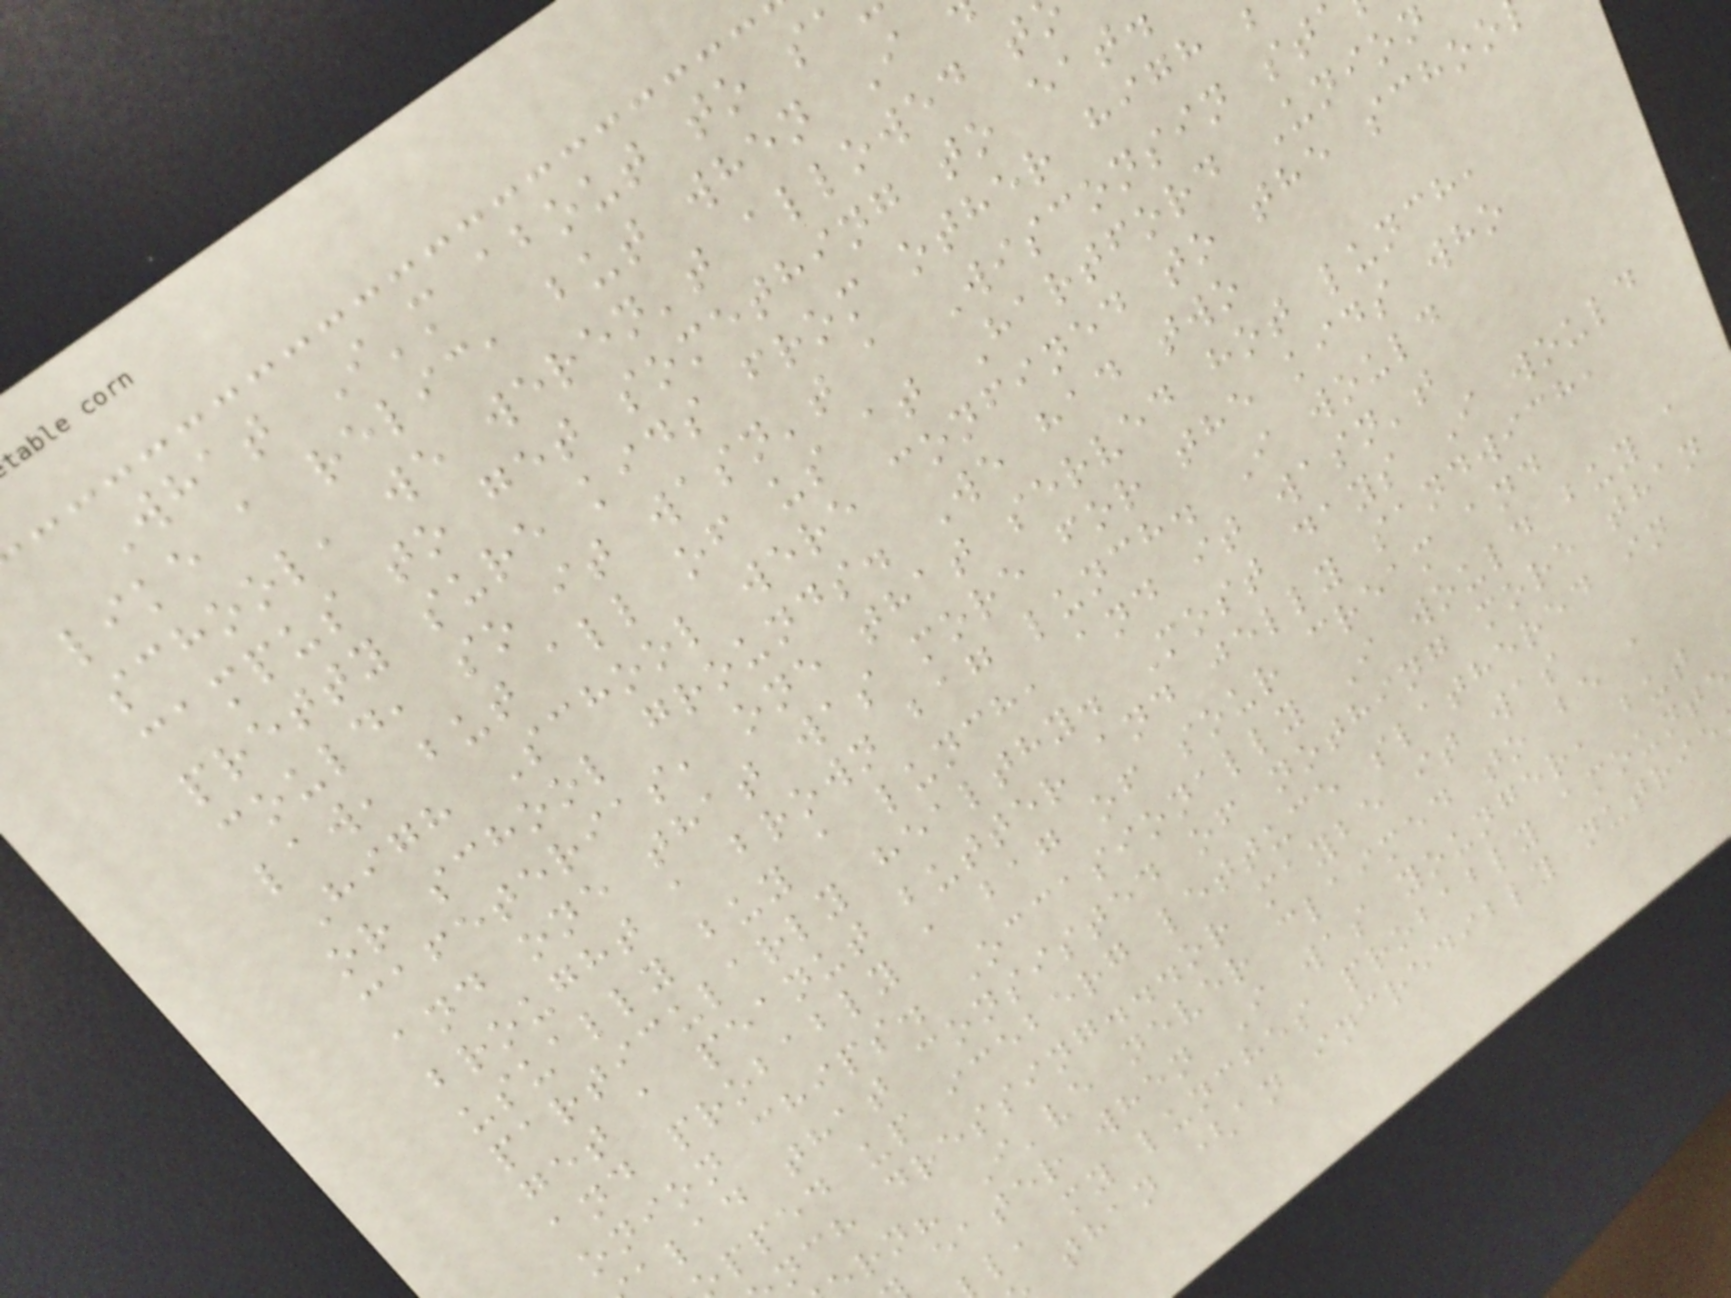What I'm about to s
like a relic, but when I
school, we weren't allowed t
campus to get something to eat.
pretty sure kids from other high
could, so it wasn't a Wisconsin st
law, but all of us at Hartford Union
High School were confined to the schoo
or school grounds. We had two
cafeterias, one that served hot lunch,
and one that was more for the kids who
brought a brown bag lunch. I would
usually buy a lunch, and it wasn't
particularly healthy. Most days I would
get a peanut butter and jelly sandwich,
and probably a bag of sour cream and
onion chips. Occasionally I would buy a
alad that consisted of nothing more than
pped up iceberg lettuce slathered in
nch dressing...or maybe it was
rn? I've never claimed to be a
eater when I was younger, but
l, my lunches probably amount
than (an incredibly nutrie
